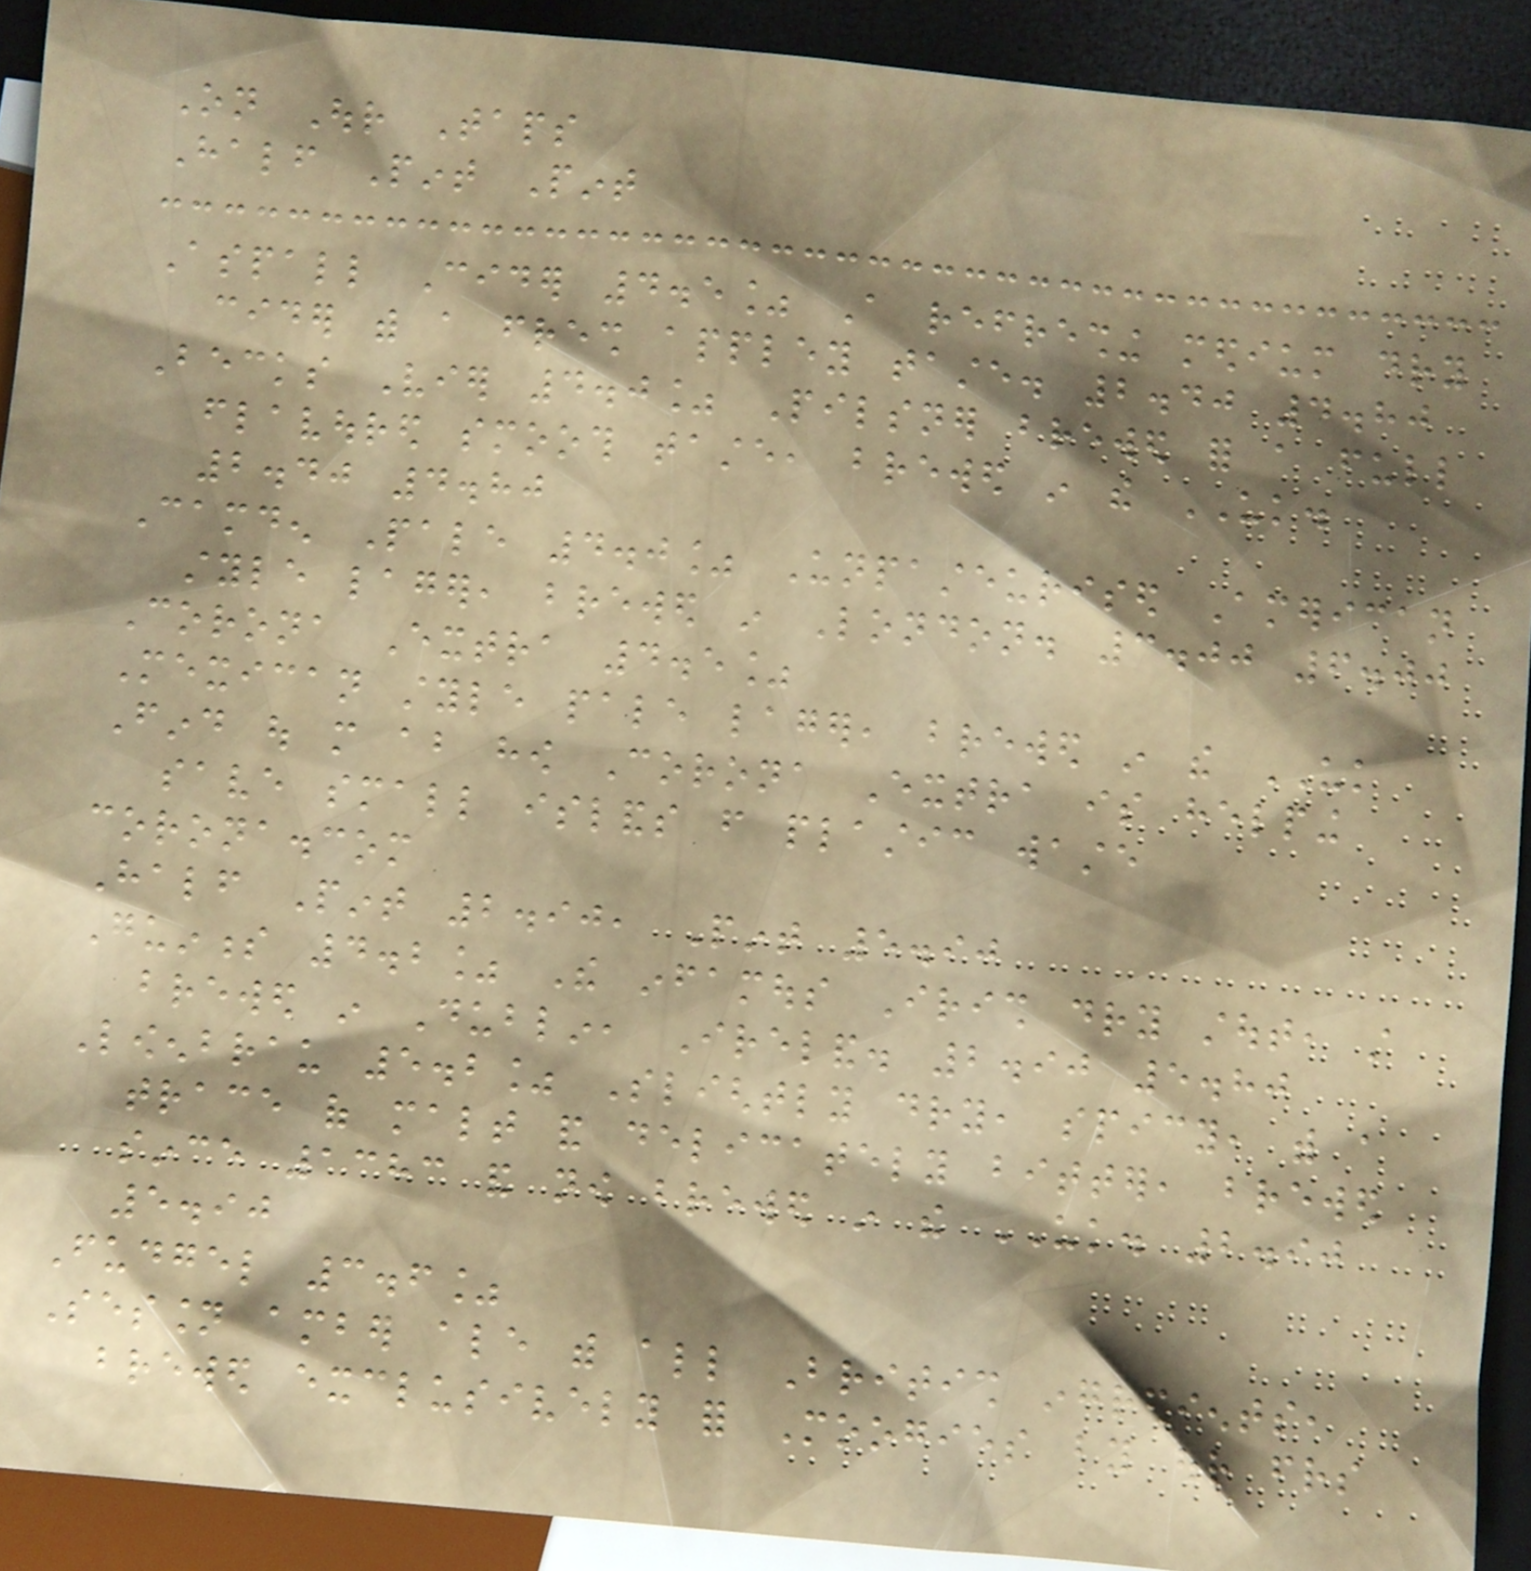On Our Taps
Half Pint Pint
Aspall Cider 4.5% A refreshing medium dry
cider with a fresh appley taste. 2.40 4.80
Becks Vier 4.0% Pilsner brewed for a full
flavoured smooth taste, brewed in the UK.
2.40 4.80
Camden Pale 4.0% Unpasteurised American
style lager, brewed in London. 3.00 6.00
Corona Extra 4.5%
Mexican style pale lager, brewed in the UK
Find out more about how Corona Extra is helping
save small islands from plastic waste
corona.com
Half Pint 2.90, Pint 5.90
Guinness 4.2% The infamous Irish dry stout, still
brewed in Dublin, Ireland. 2.90 5.80
Lowenbrau 5.2% Slightly dry, spicy, with a
trace of malt and delicately bitter, brewed
since 1383 and now brewed in the UK. 2.90
5.90
Fudgel 3.6%
Session amber ale with all British ingredients,
brewed exclusively for Moogies by our friends
